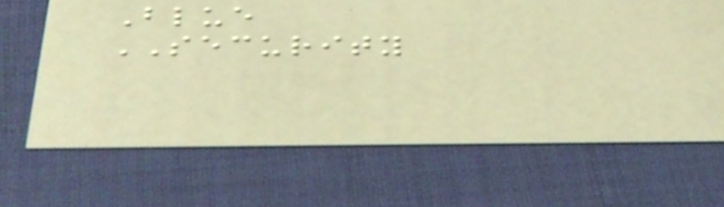Blue
SECURITY
